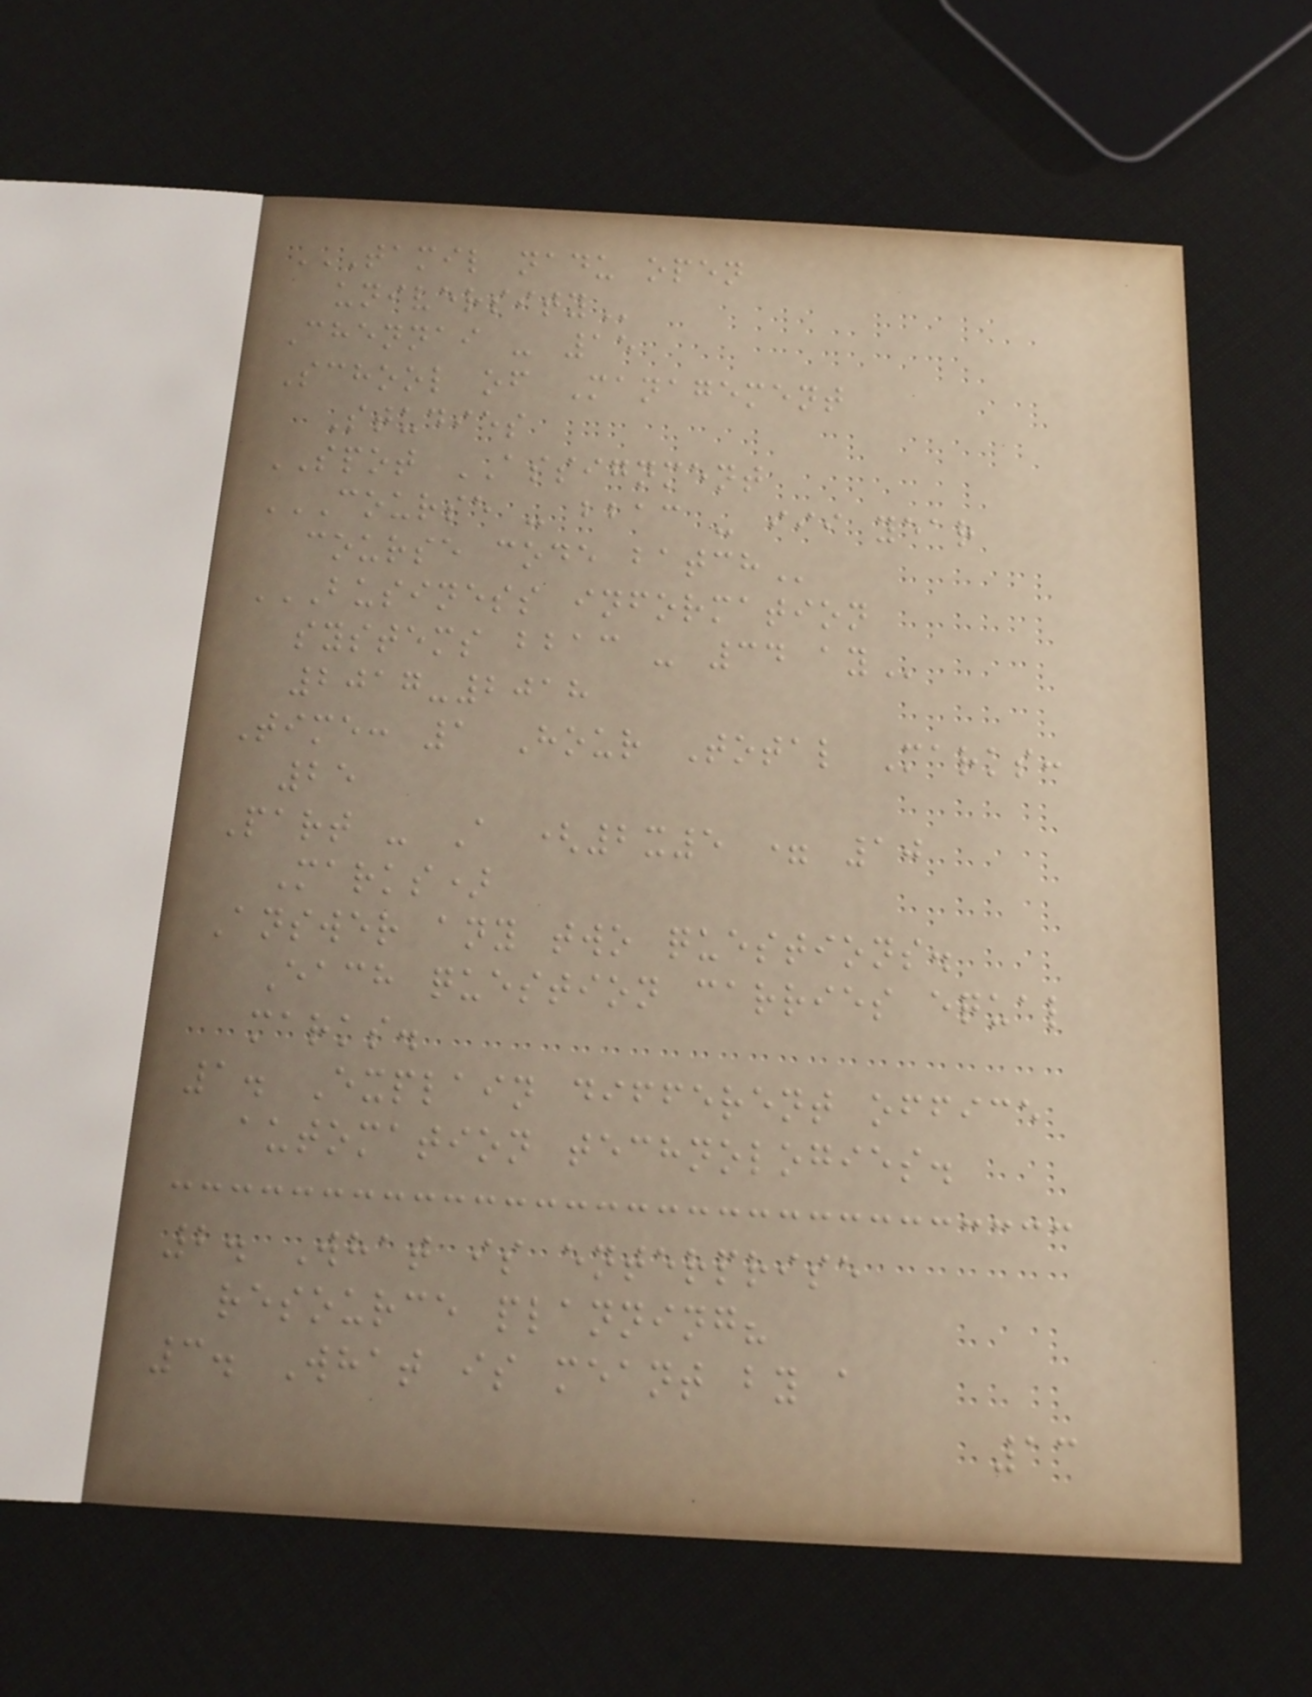TAMIL NADU OPEN
UNIVERSITY
Chennai - 15
School of Management
Studies
SPOT ASSIGNMENT
COURSE - BBAC - III YEAR
COURSE CODE BATCH
BUSINESS INFORMATION
SYSTEMS BBAC - 34 AY
2017-2018
Time: 1 Hour Total Marks:
25
Part - A (2x5 = 10
Marks)
Answer any two questions.
Each question carries equal
marks.
1. Explain different office
automation technologies.
2. What is enterprise
resource planning?
3. What is meant by a
13
